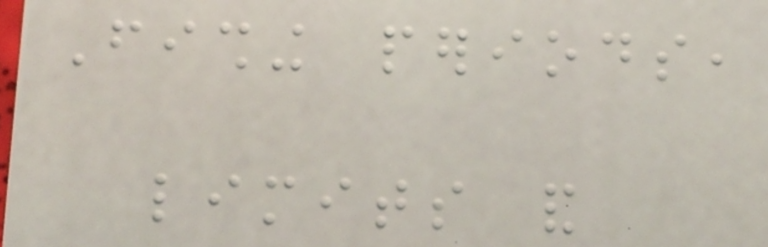Fishing periods,
limits and
